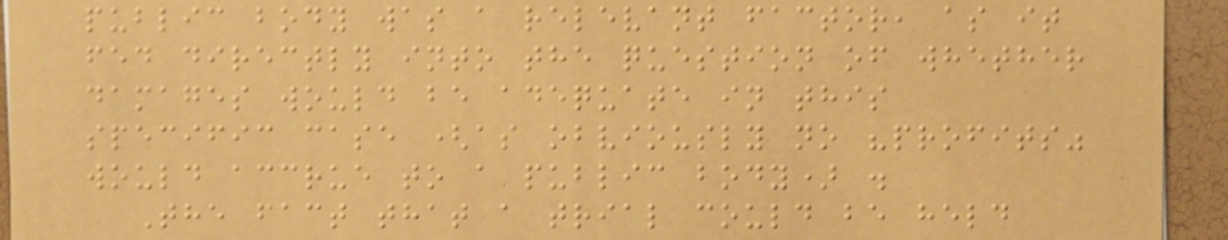public body was a relevant factor, as it
fed directly into the question of whether
damages would be adequate in this
specific case (as obviously no "profits"
would accrue to a public body) .
The fact that a trial could be held
